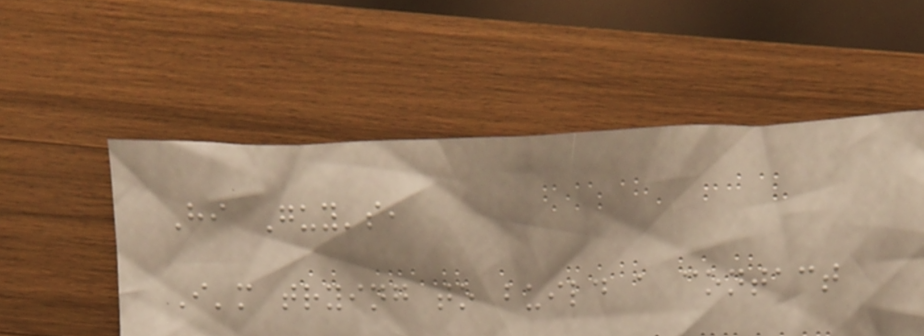Hi Guy's,
I'm trying to build a contact
